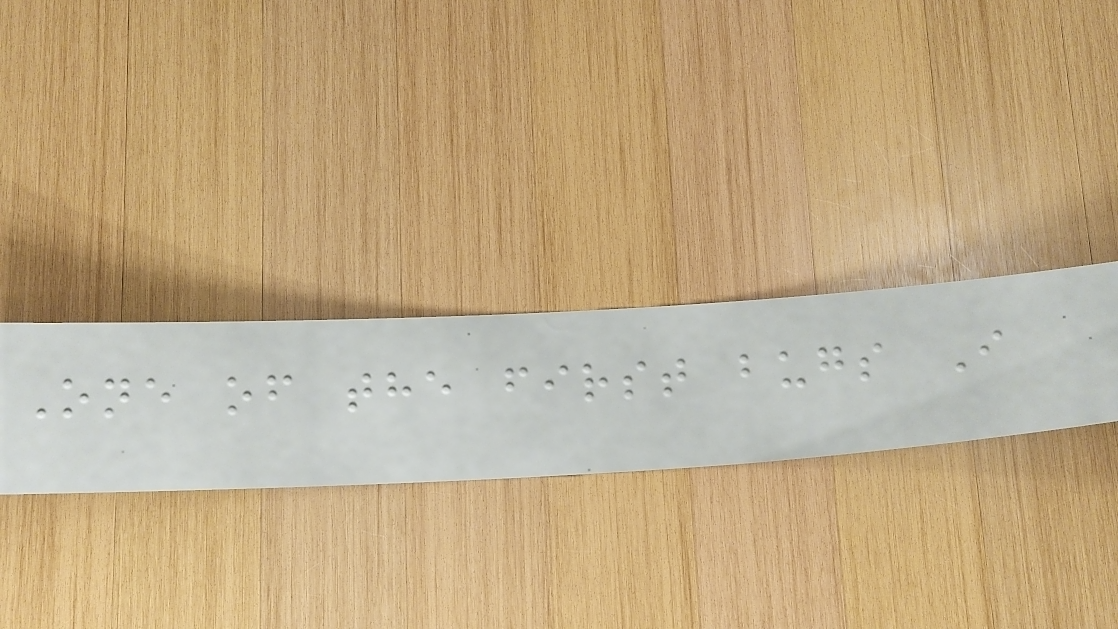One of the first bugs I
